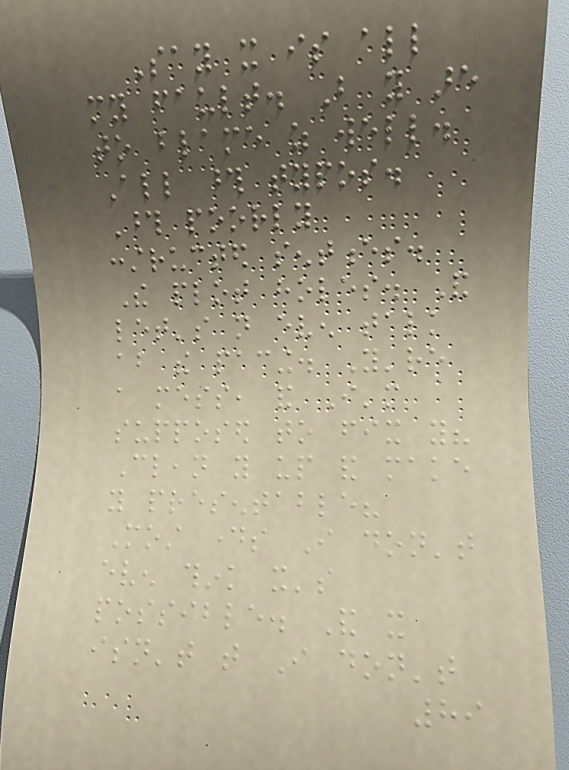Say it is all
my fault. But you are
to blame as well.
All those typos.
Those poorly
constructed sentences.
The plot holes. And
let's not even talk
about the pacing. You're
a mess, and I'm
supposed to fix you?
Clean you up and make
you presentable?
Most days I don't
even think it's
possible. And it
isn't that I don't
89
